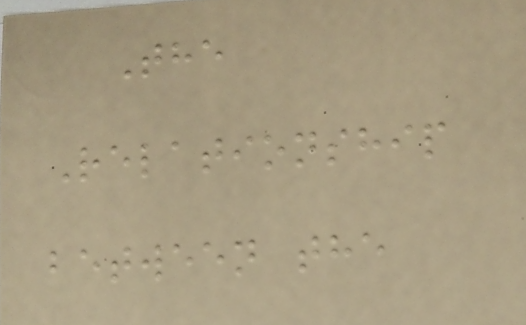The
Relationship
between the
